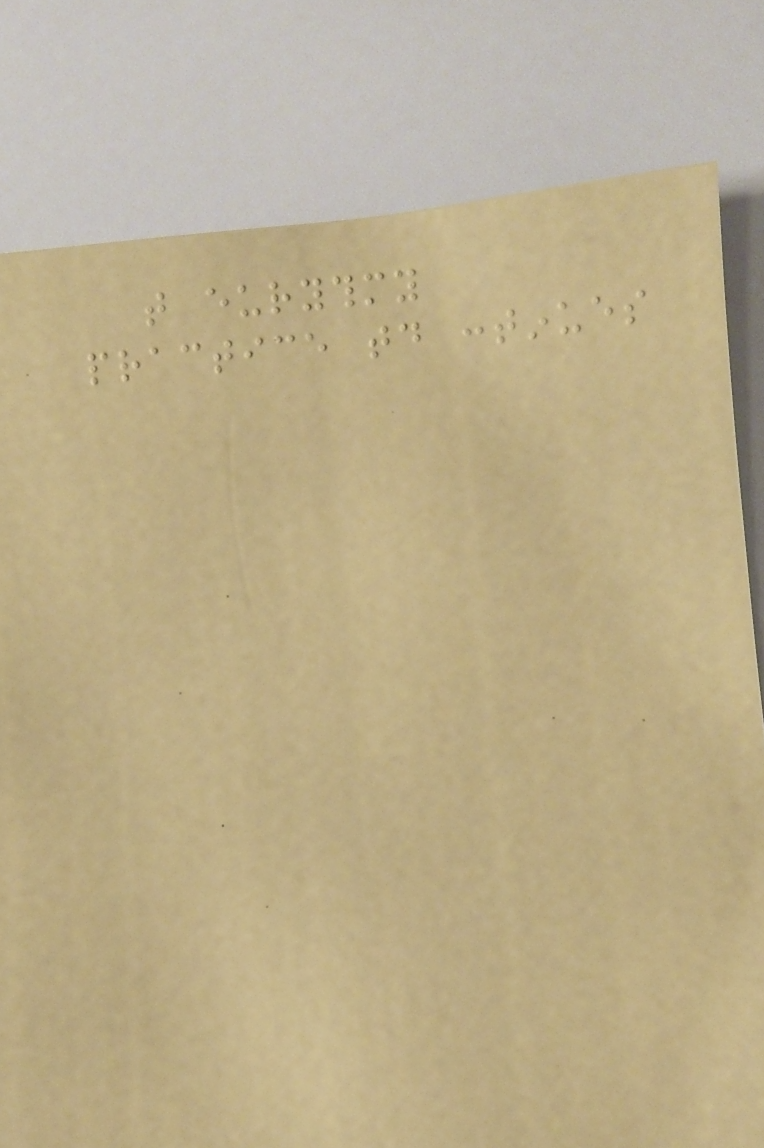that eurythmy
practice today continues
